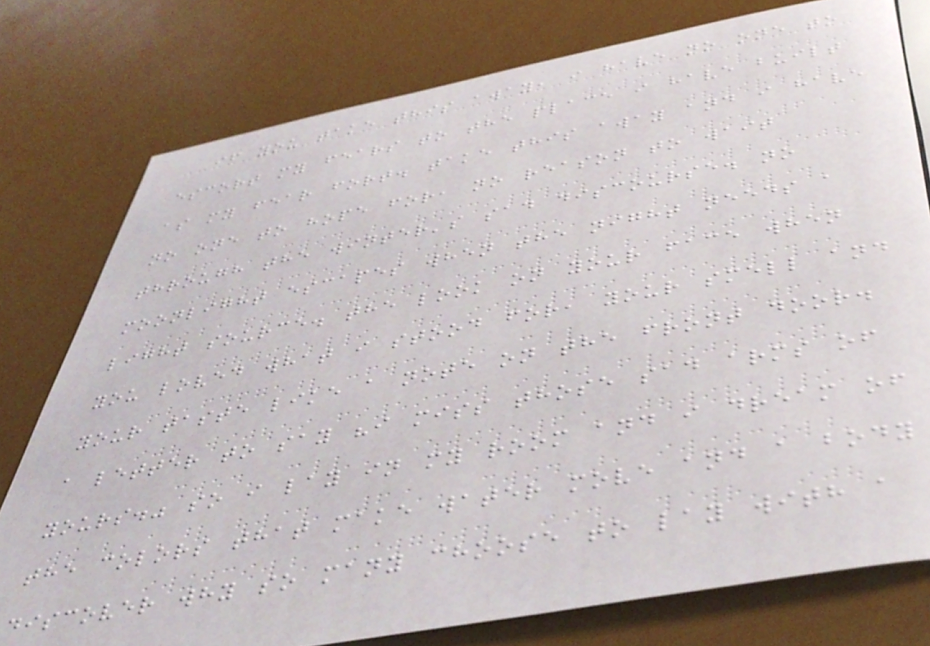if you take this away, i have no one to
escort my fears to the place i have built
as my fear fort. take this away and i have
no one to hope for, no reason to wait
through the winter's sad discourse. no
moonlight escapes when the night needs a
light source. the look on your face when
you loved what i stood for, your smell and
your taste like a note on the front door.
a letter to say "i miss those sad arms of
yours." so i lay in my room and i dream of
the colors that make water move and a body
discover why so many choose to lay with a
